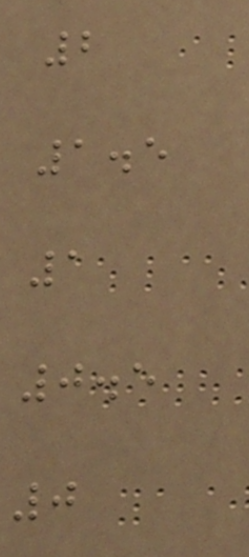2
1.5
1
0.5
0
